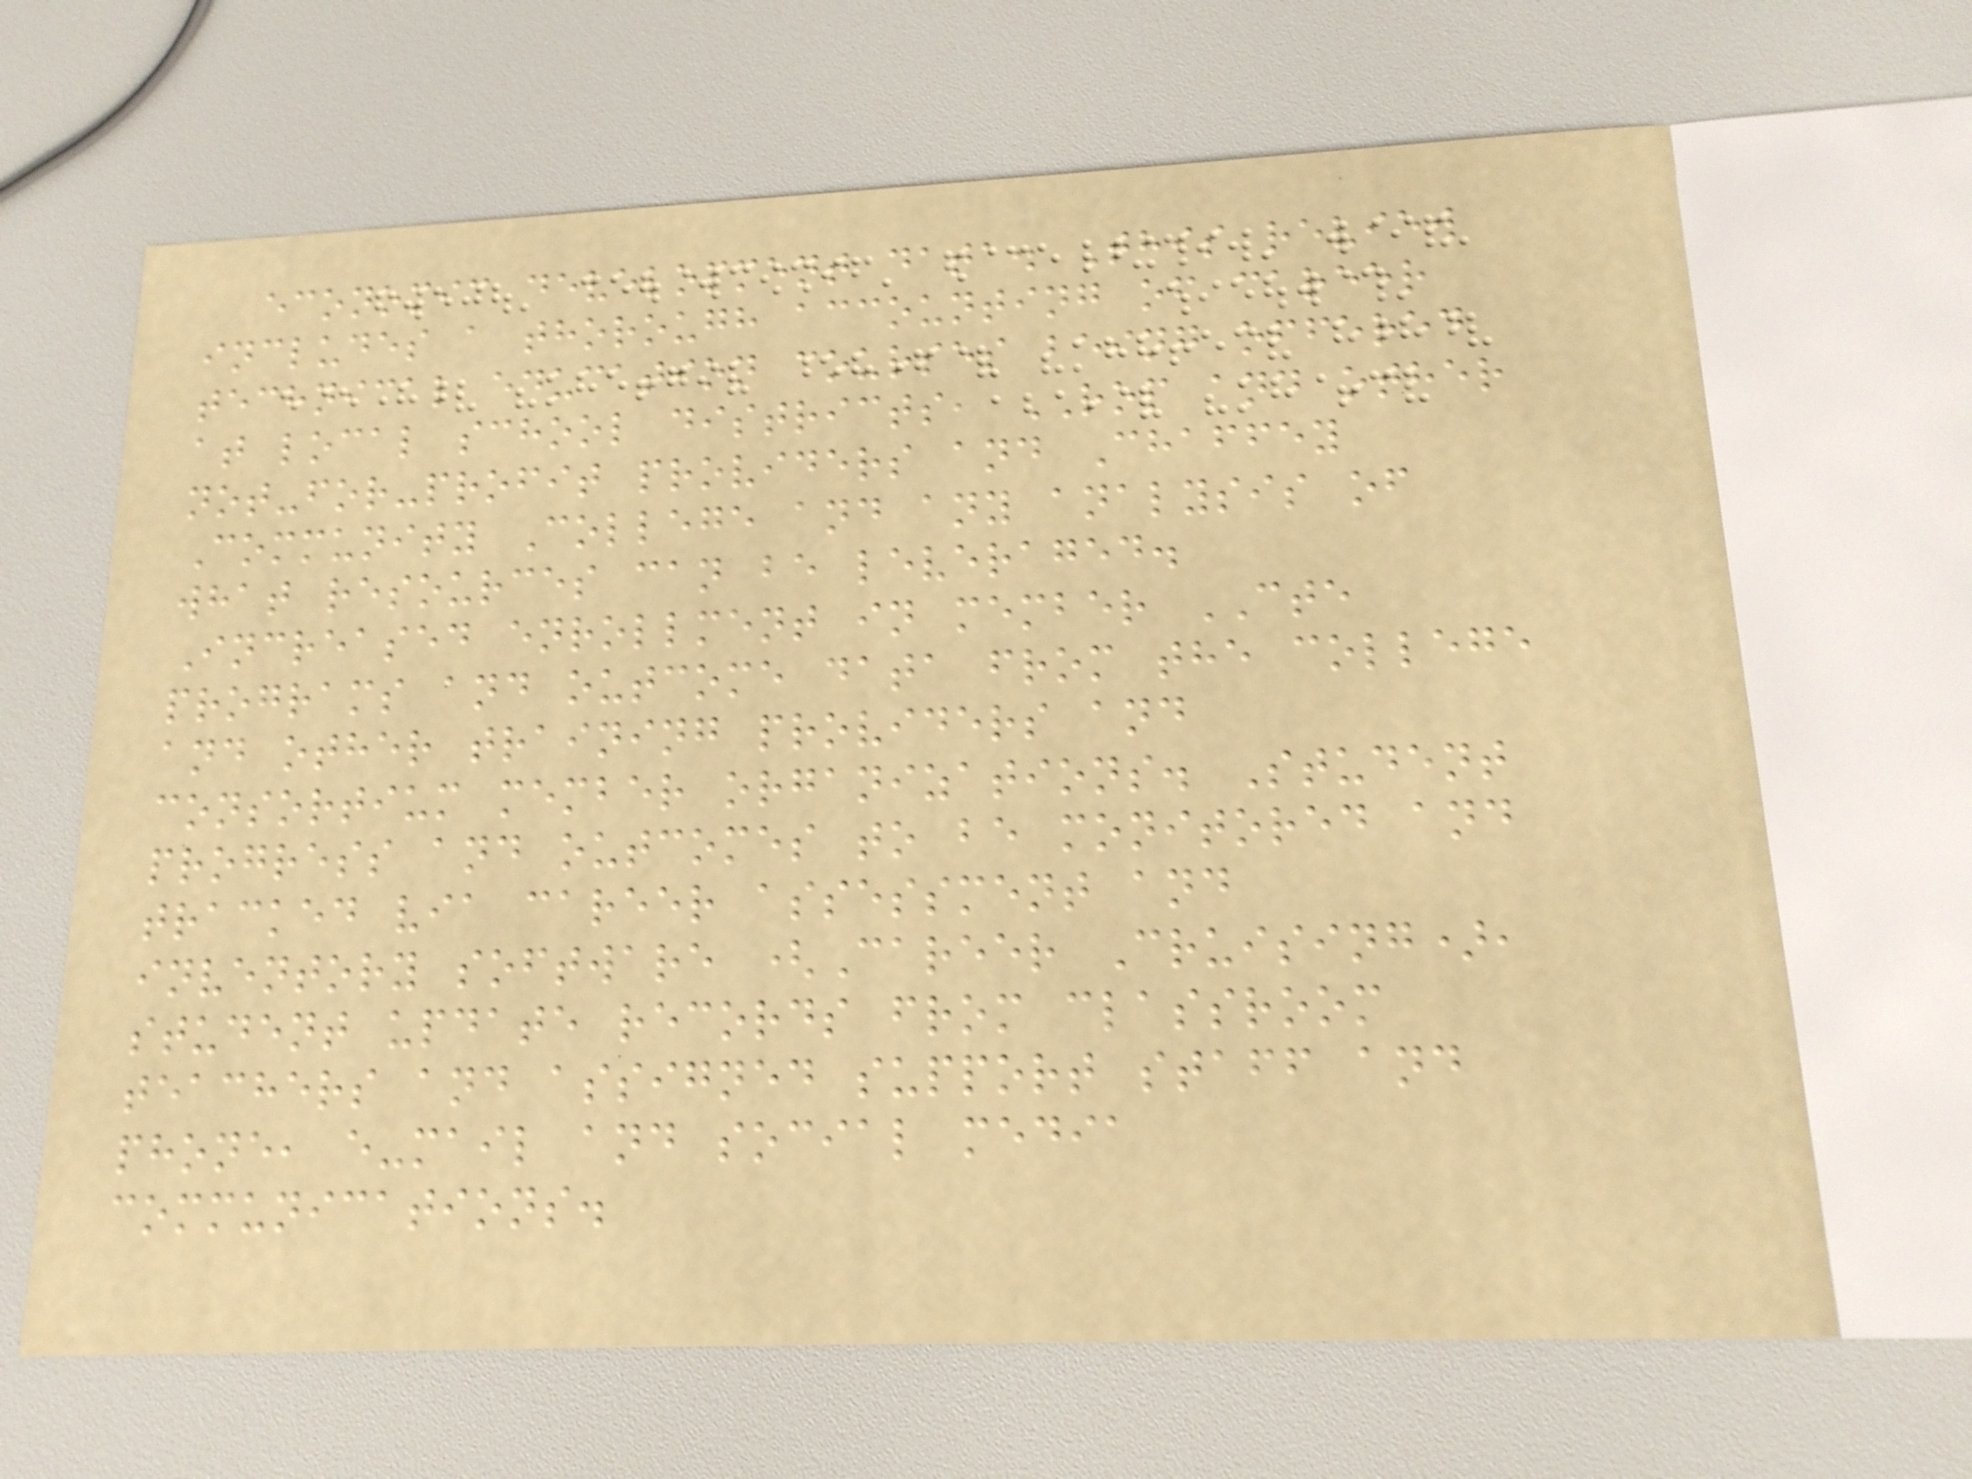economic development data. This review
includes a thorough accounting of career
technical education courses being offered
at local school districts, ROP and other
not-for-profit providers and Chaffey
Community College and any analysis of
what resources can be leveraged.
Increased enrollment in member CTE
programs and outcome data from the college
and other training providers and
consortium member organizations. Student
progress and outcomes to be monitored and
tracked via career assessment and
inventory software (Career Cruising),
student update records from classroom
teachers and assigned support staff and
phone, e-mail and social media
communications.
